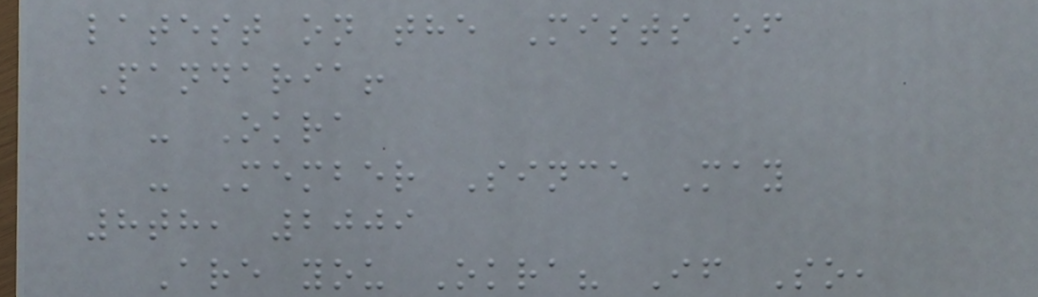latest on the Mists of
Pandaria!
- Okra
- Member Since May
8th, 2009
Are you Okra? If So,
